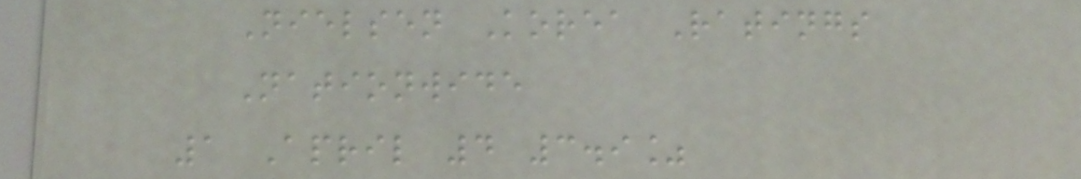Nielsen Korea Ratings
Nationwide
1 April 4 3.9%
